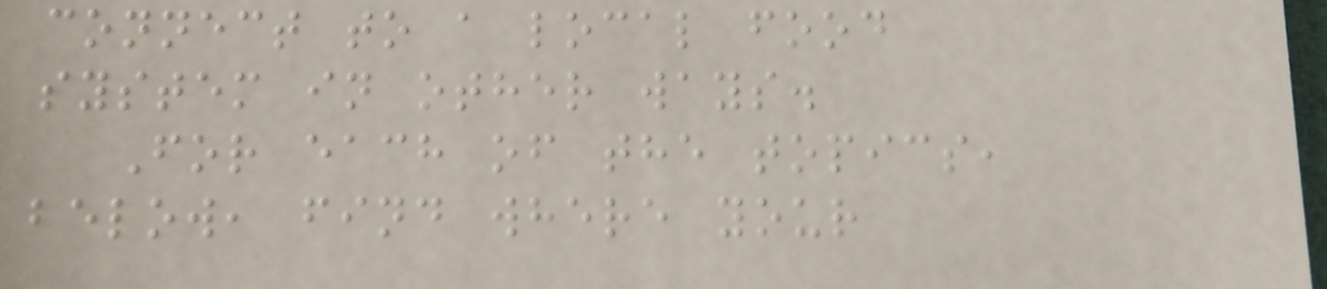connect to a local food
system in other ways.
For each of the topics,
below, find where your
